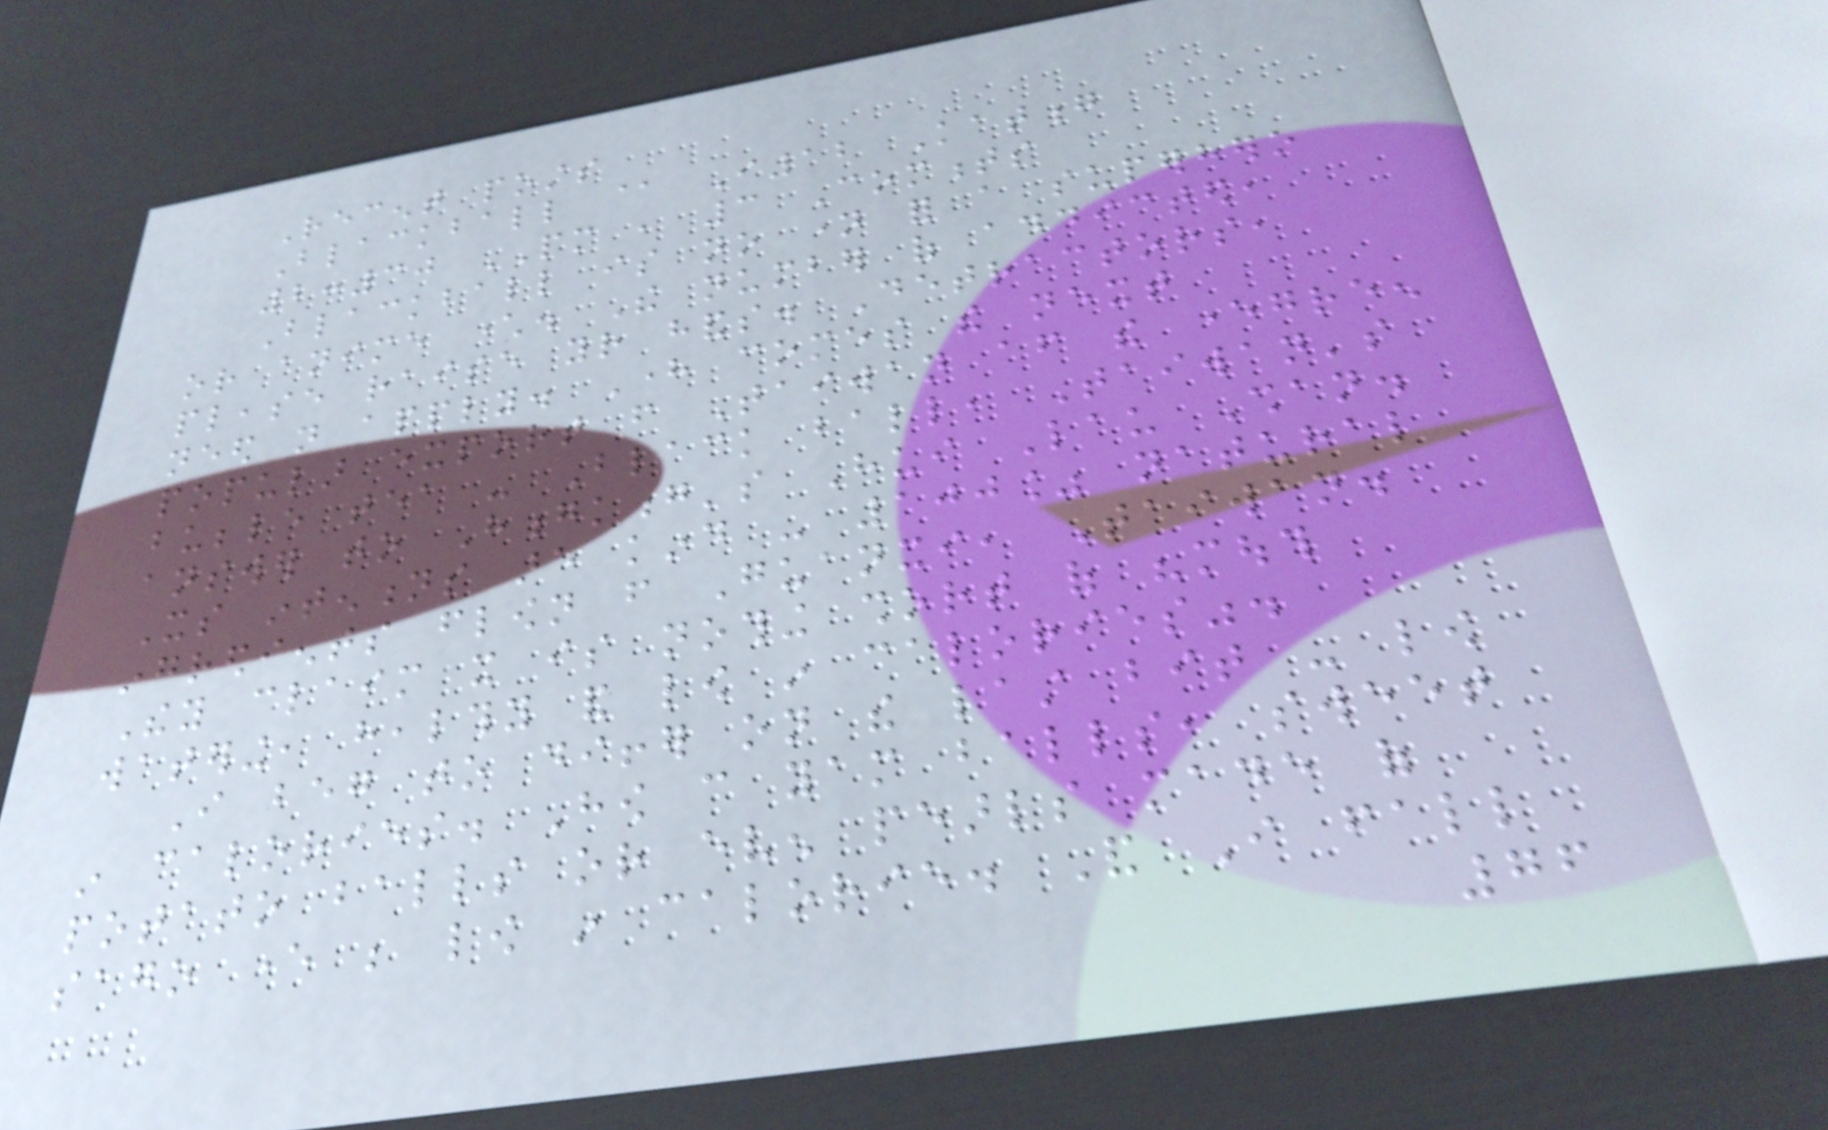Recent posts
Blackball @ I12 Katong
2:30 PM , 3 Comments
Blackball is no name for a superhero
or anime character. The number of addicted,
please raise your hands. Detractors,
need not apply. Here comes the next
popular export from Taiwan after the evergreen
bubble tea - Black ball, Taiwan's
answer to Hongkong's Hui Lau Shan.
Its intentions are kind - 100% natural
ingredients flown from Guanxi, Taiwan.
They claim it is nothing short of "mouth
watering, healthy and low in calories".
I beg to differ on the last bit - low
in calories. How can yam balls, sweet
potato balls or even pearls made of
sago ever be low in calorie. And I fall
76
